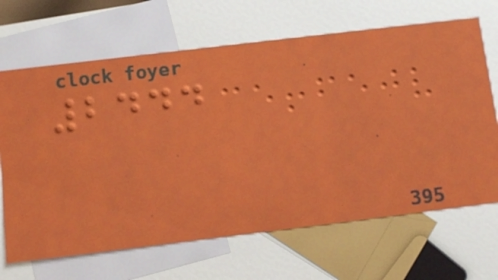2444
